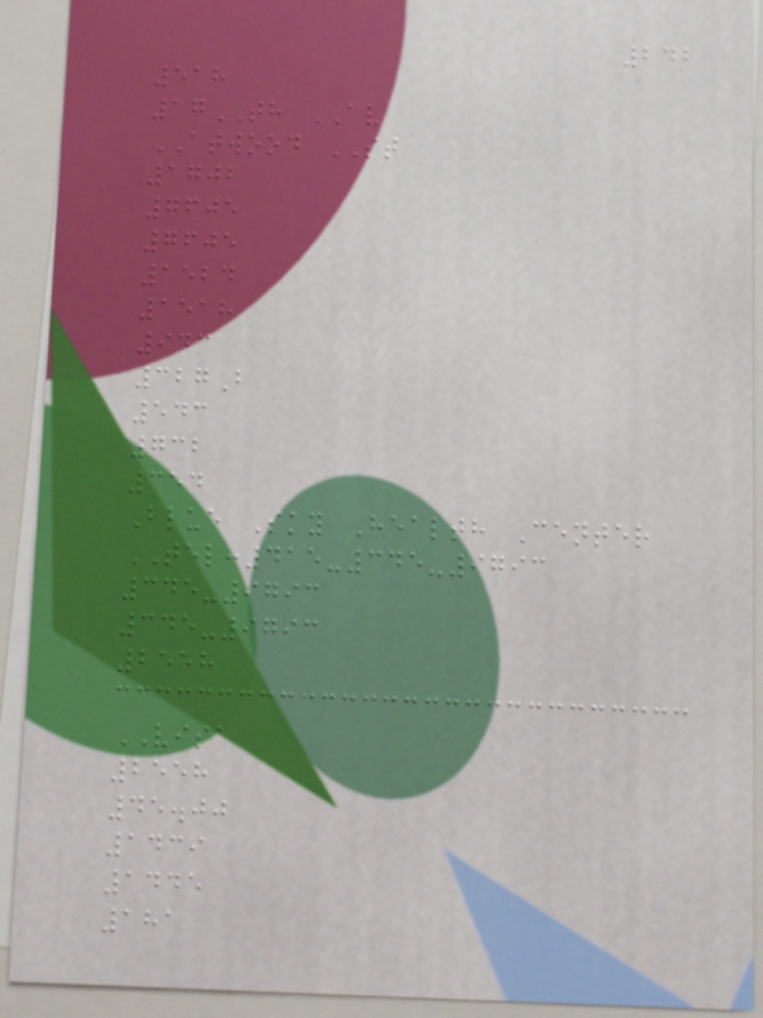242
518
17TH AV
ATWOOD ST
1702
7605
7605
1524
1518
943
327B
543
732
354
Blue Sky Health Center
TEL:415-345-9793
345-9793
345-9793
2558
VISA
2558
45.00
1439
1445
181
